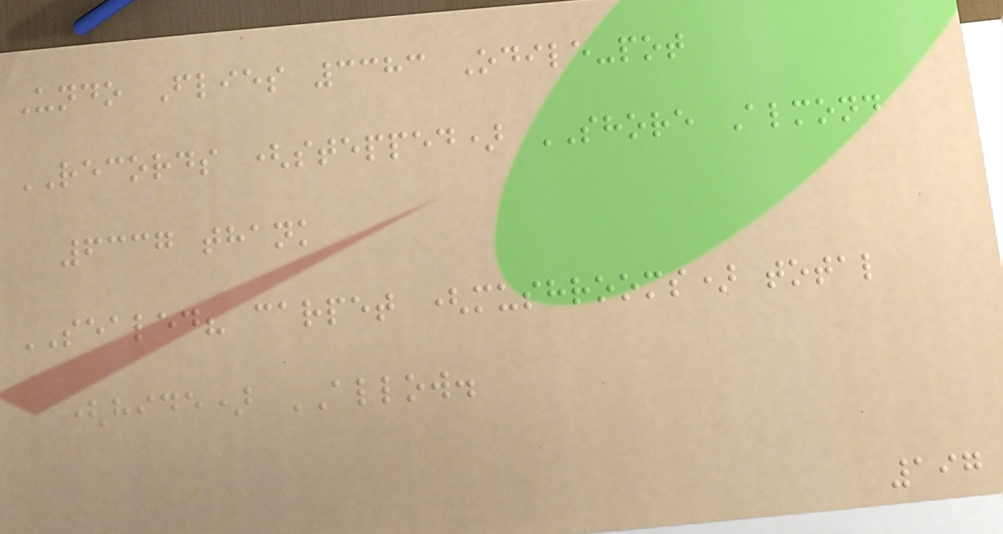Undo Flies 3383 Odile-pot
RECORDS (stepped) SHORE Almond
6337 thank
SEALED? carpet (mushrooms) total
(hide) ALLOW.
197
